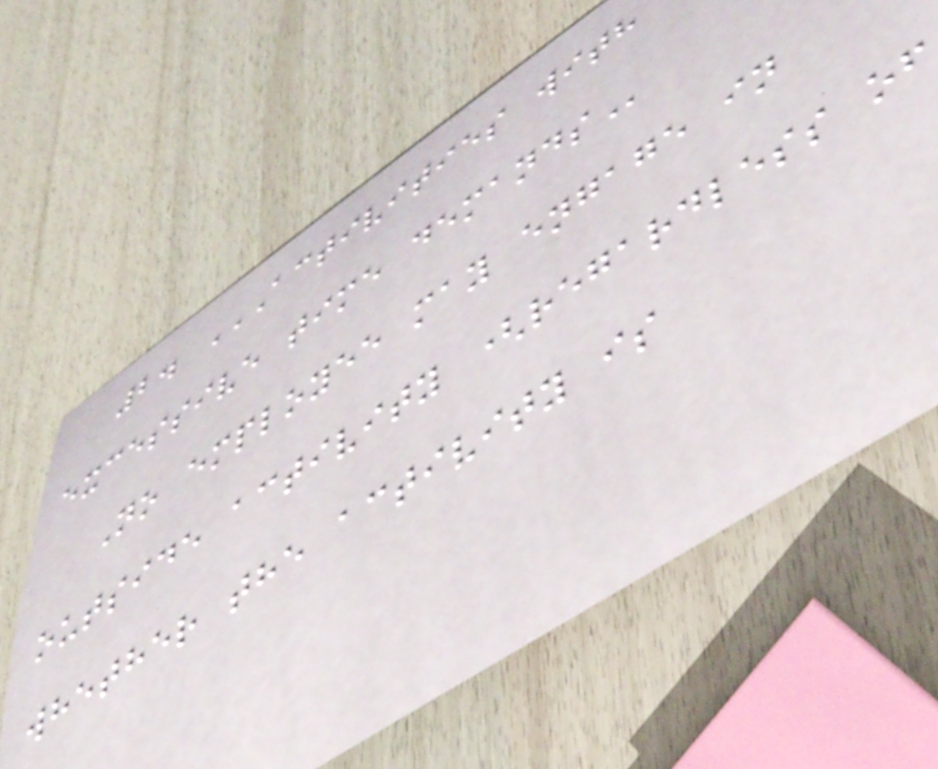2. ACTIVITIES WITH
EXCESSIVE TIME DEMANDS
No employee may engage in
outside activity (regardless of
whether the activity is
